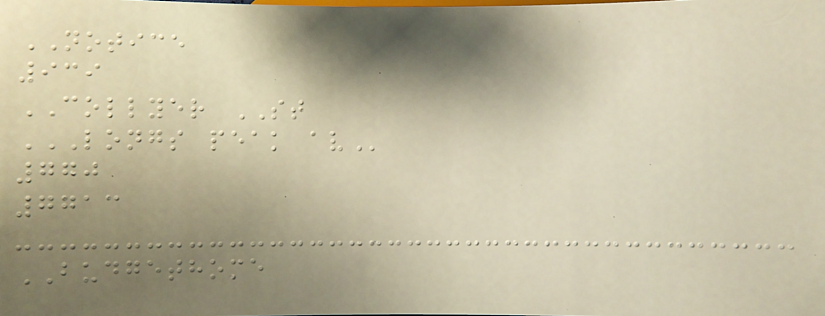NOTICE
939
COLLYER ST
LONGS PEAK AV
770
7713
BUDGETHOME
